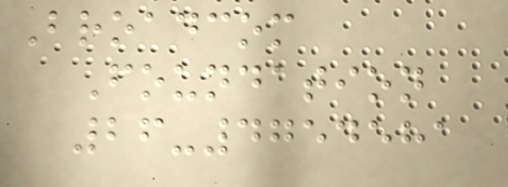Broadcom
Foundation
26-4754581
